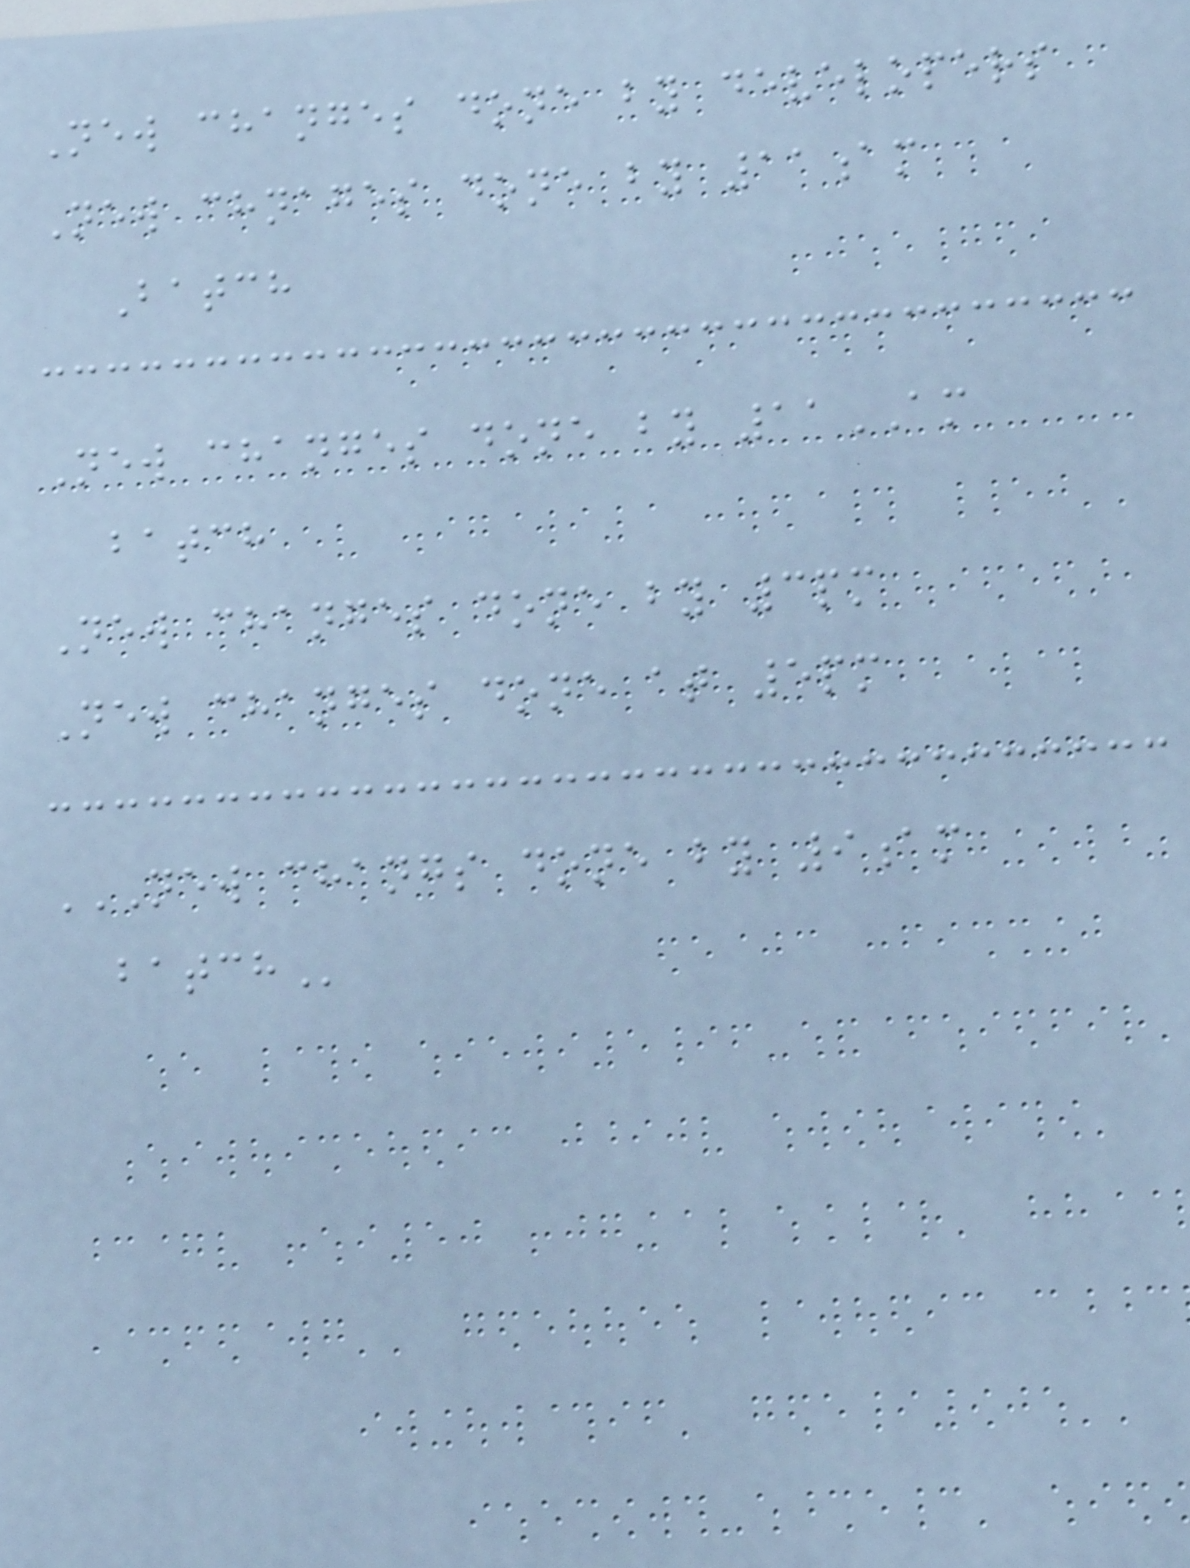New changes done by developers
New chnages done by 11am
Batch
New changes done by 11AM
batch
New changes done by 3pm
New changes done at 5pm
NEW CHANGS DONE BY 9AM
BATCH
